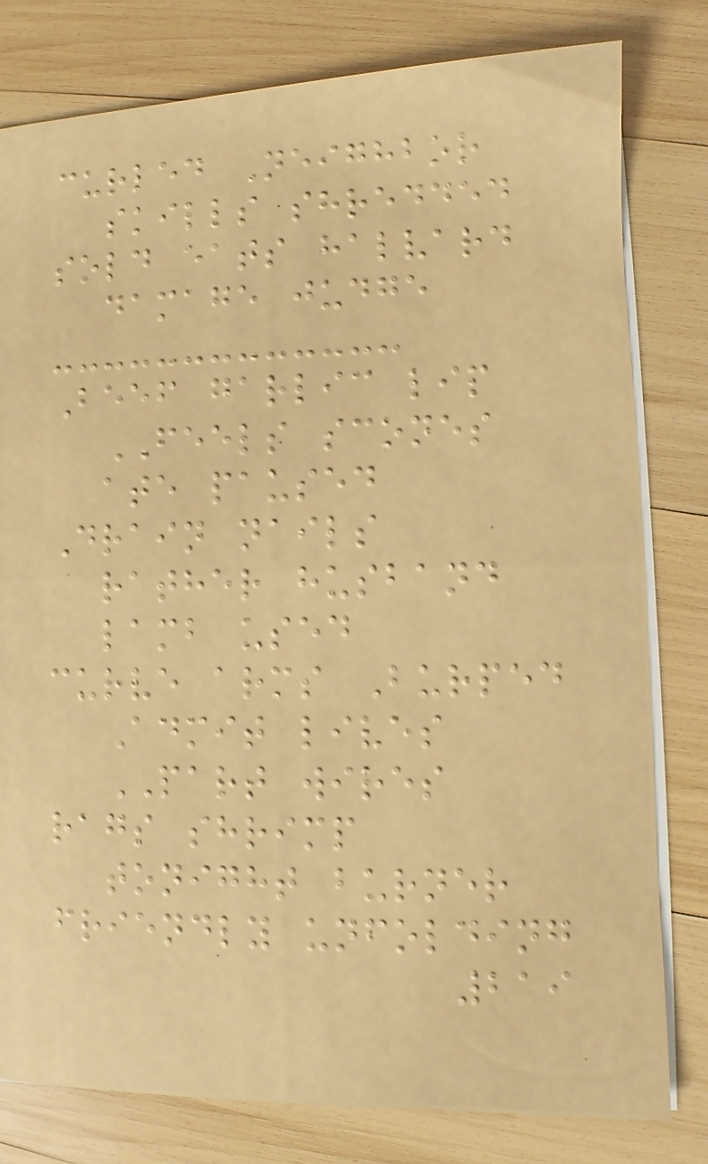curled Neighbor
skills shredded
sold eats halvard
damage judge
Beef garlic lip
FEELS scones
ate paused
Drain nails
rather husband
lamb used
curve arms Burped
Admit lives
PART wires
rags shrimp
tonight burner
friendly unfolding
219
